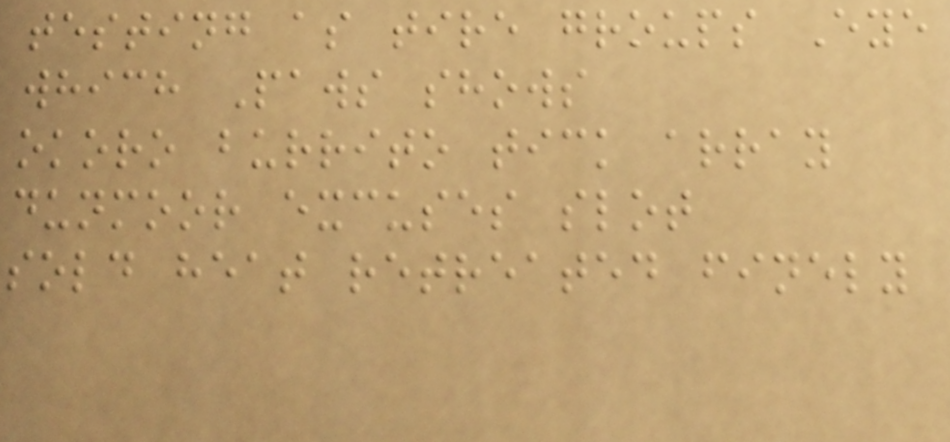testing as tire groups Eye
which Paws shows
okoro burrito tick array
dunmoor excuses slot
sold heat retreated finely
